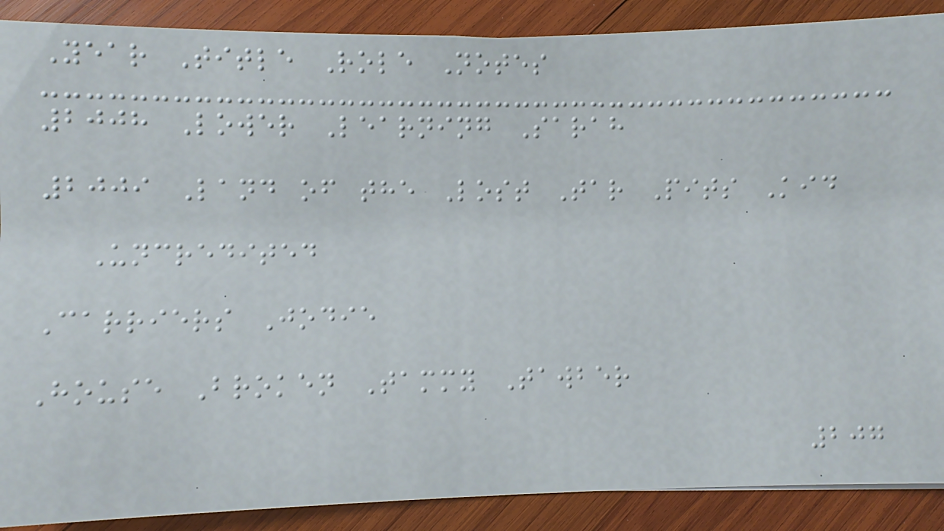Year Title Role Notes
2008 Lower Learning Sarah
2009 Land of the Lost Tar Pits Kid
Uncredited
Carriers Jodie
House Broken Tammy Tawber
207
